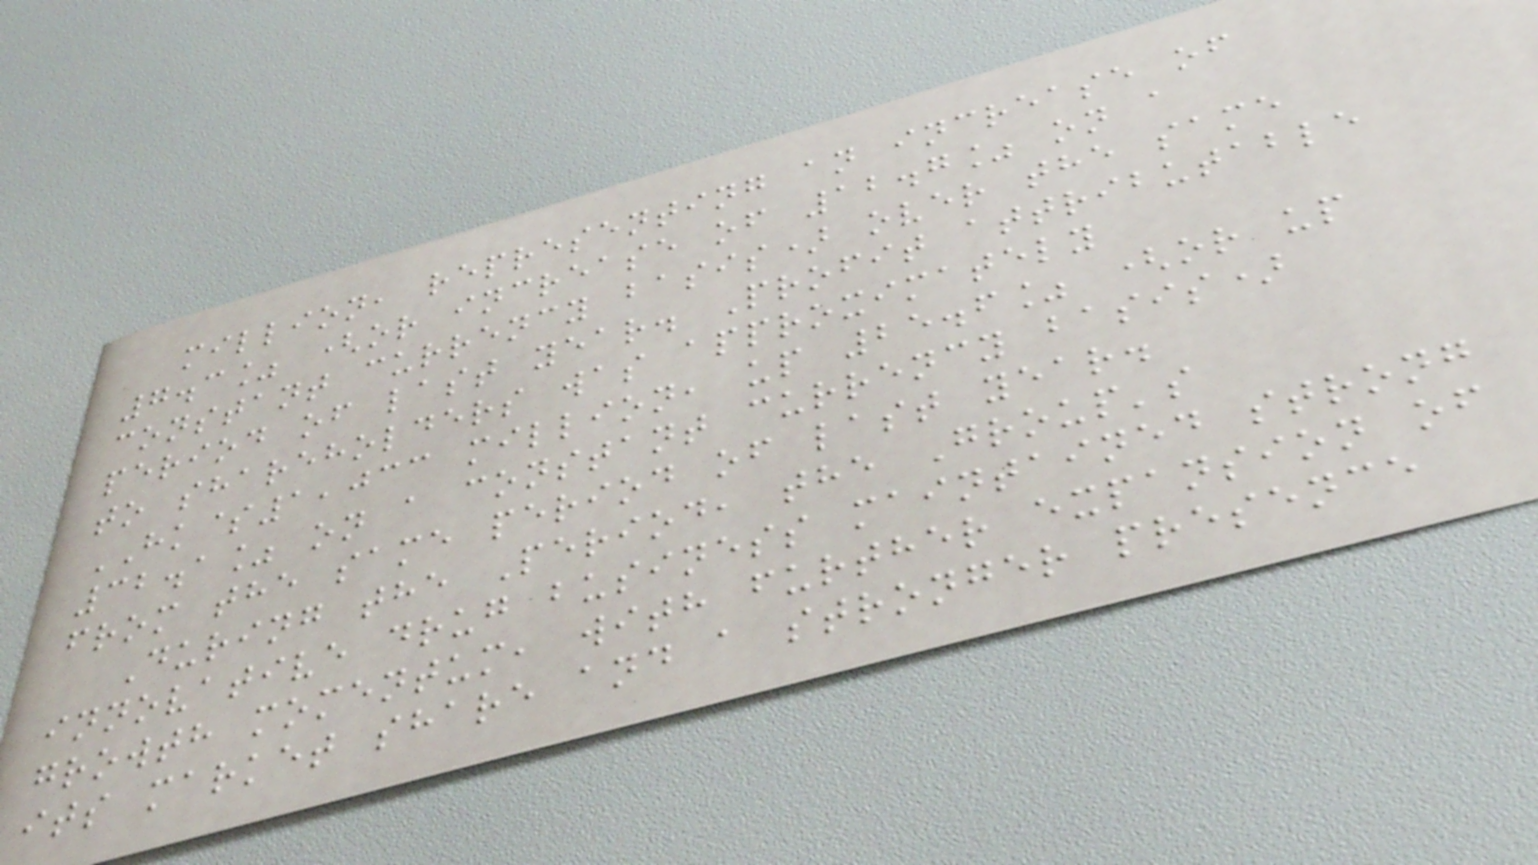million, representing an increase of
7.3% (or increase of 12.7% on a
constant currency basis) over the same
period of last year. Profit attributable
to shareholders was approximately
HK$1,033 million, up 25.6% (or up
32.1% on a constant currency basis)
from the same period of last year.
During the Period, the Group's
innovative drug business maintained strong
growth momentum, with further expansion of
its market share and a stronger presence
